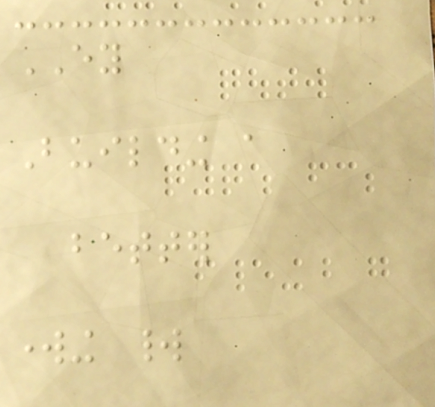EY
Building a
better
working world
